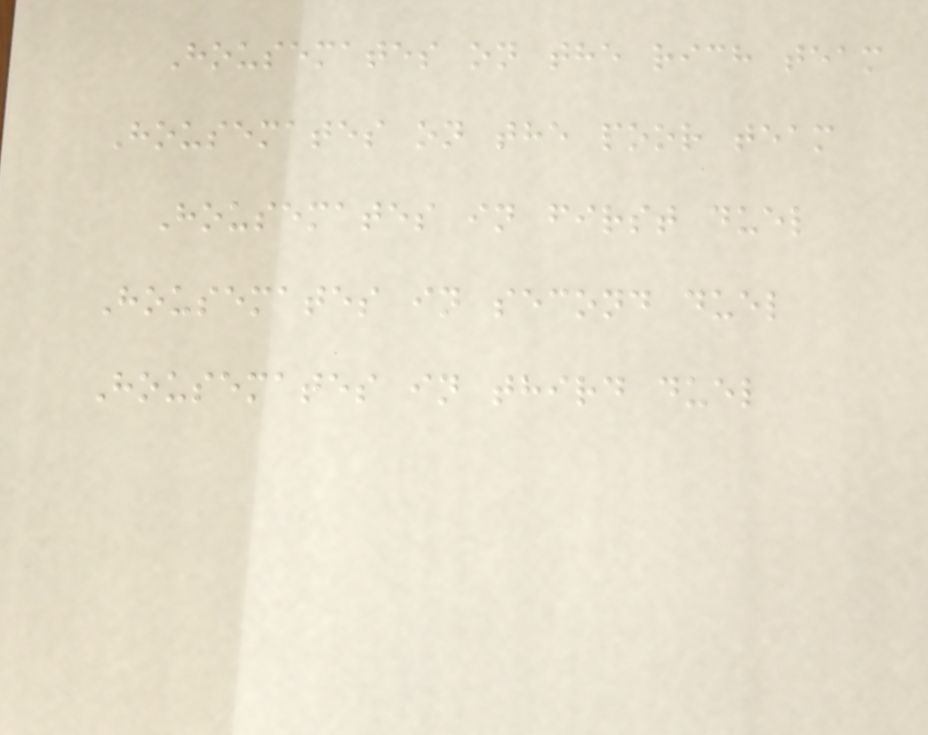Housemates on the rich team
Housemates on the poor team
Housemates in first duel
Housemates in second duel
Housemates in third duel
